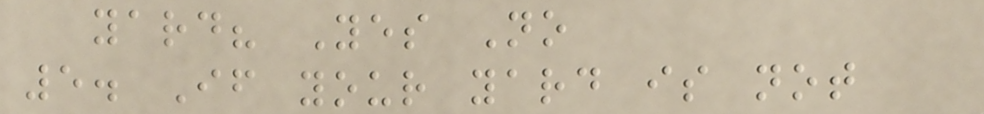yard? Yes No
5. If your yard is not
